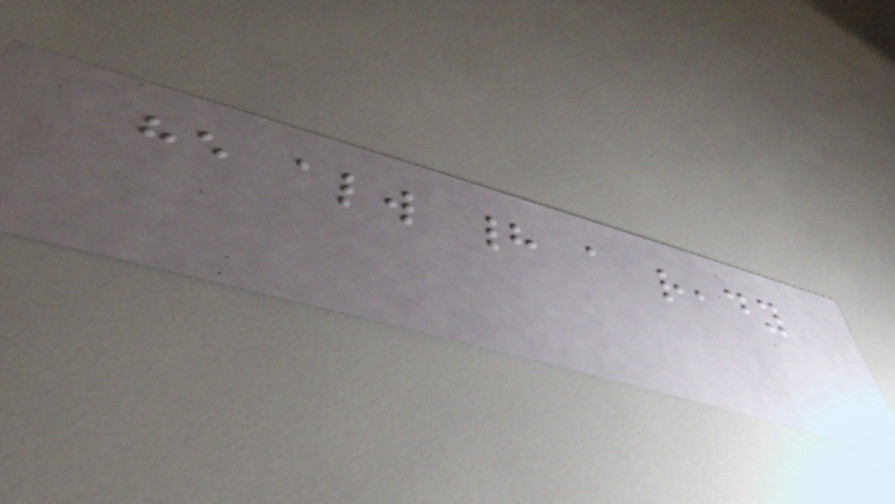he always had a ready
